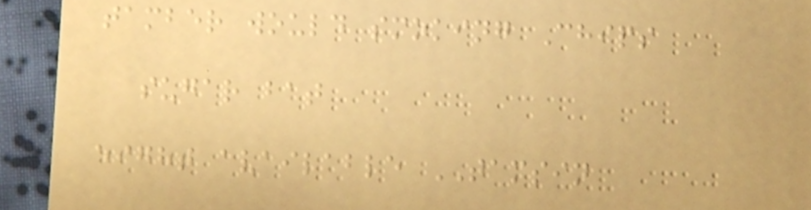tamber would smoking Chips
sugar bat
eight available TAMSIN
